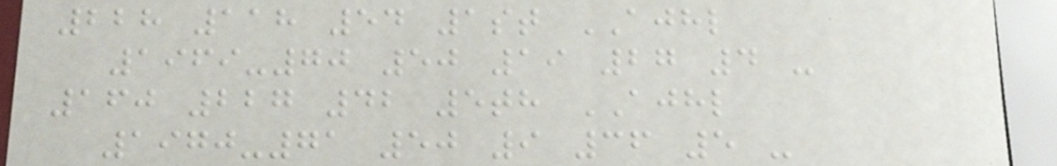228 118 54 1st AJHL
1969-70 50 19 27 4 -
160 227 42 5th AJHL
1970-71 50 9 36 5 -
